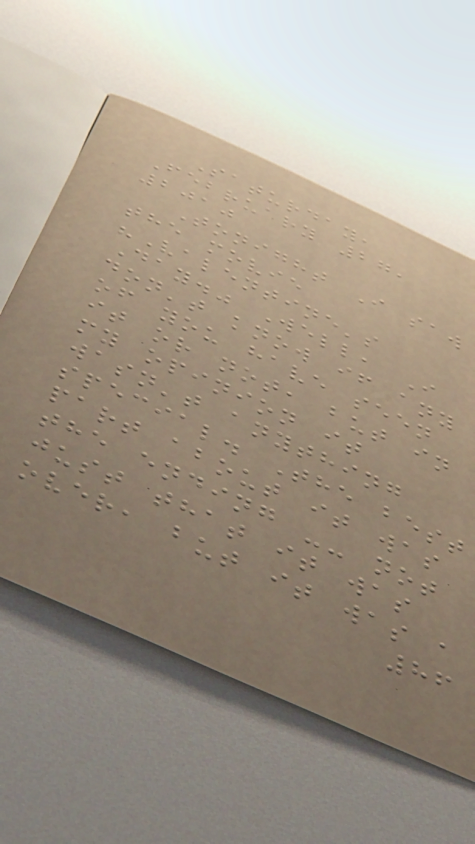Saturday,
February 27,
2010
Tonight I saw
the movie
"Valentine's
Day." Well, I
don't know if any
of you have seen
it or not, but in
my opinion it
wasn't anything
special. The best
part about it was
the ending -- not
just that it was
over, but it was a
86
